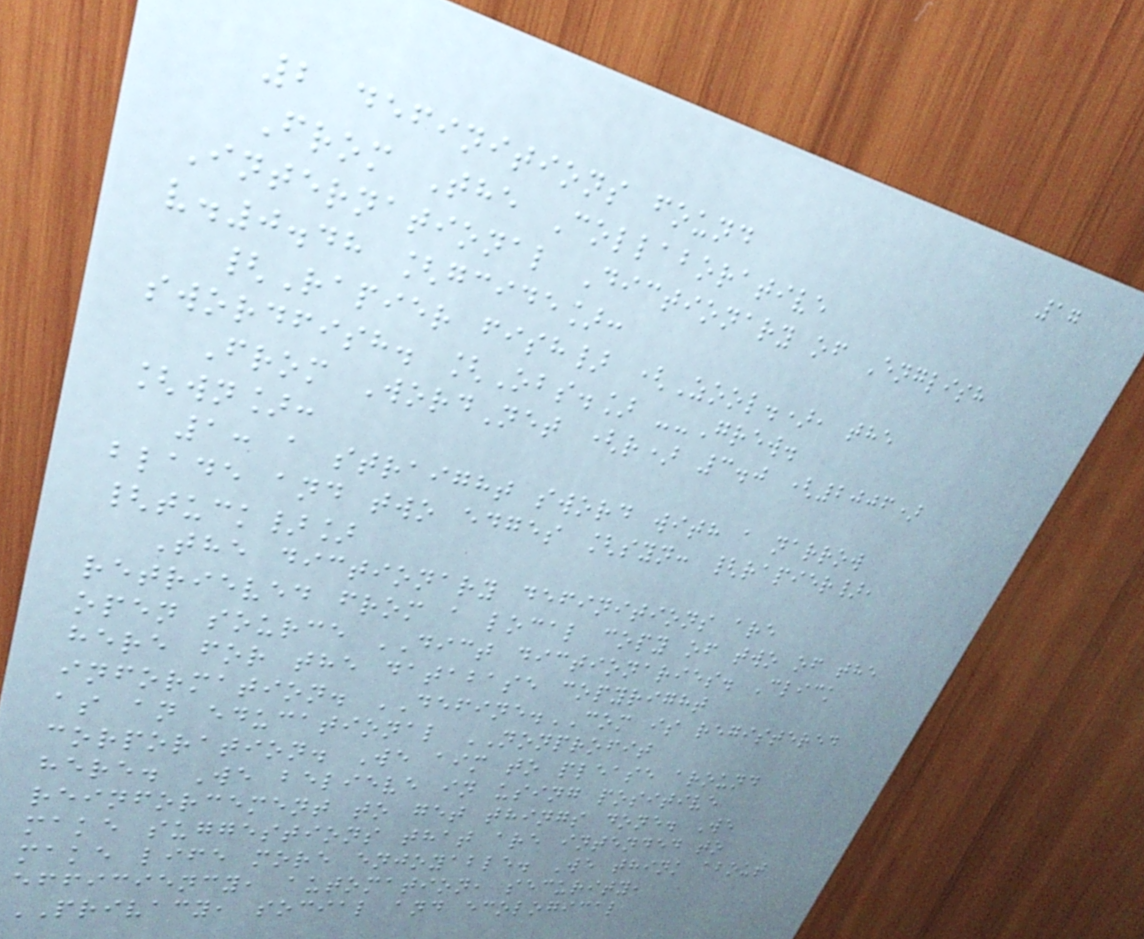17
2 definitions found
From The Collaborative
International Dictionary of English
v.0.48 [gcide]:
{Rapier fish} (Zool.), the
swordfish. [Obs.] --Grew.
From WordNet (r) 3.0 (2006)
[wn]:
1: a straight sword with a narrow
blade and two edges [syn: {rapier},
{tuck}]
The dictionary definitions are
retrieved from a local copy of two of the
open source DICT dictionaries. Click
here for the database copyright
information. DEFINE.COM is registered
as an educational NONPROFIT
corporation. We aim to please around
here. We believe in using positive
reinforcement to get things done. We
make suggestions that are intended to
make life more enjoyable. We think about
efficiency, automation, security,
PRIVACY, social and ecological
